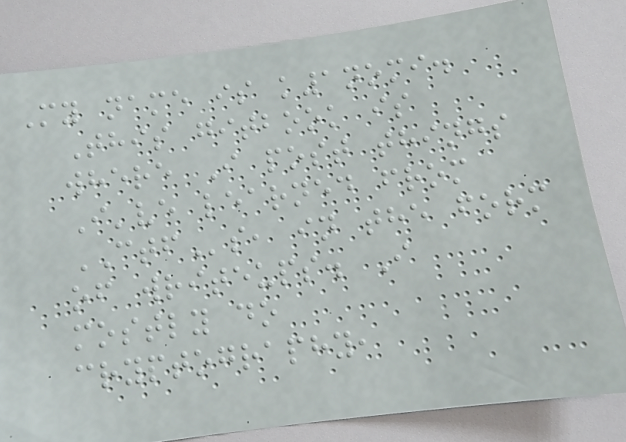My name is k1nomi.
This gitbook is
where I post things
I've learned from
CTFs, in the form
of writeups. I
mostly do
cryptography,
